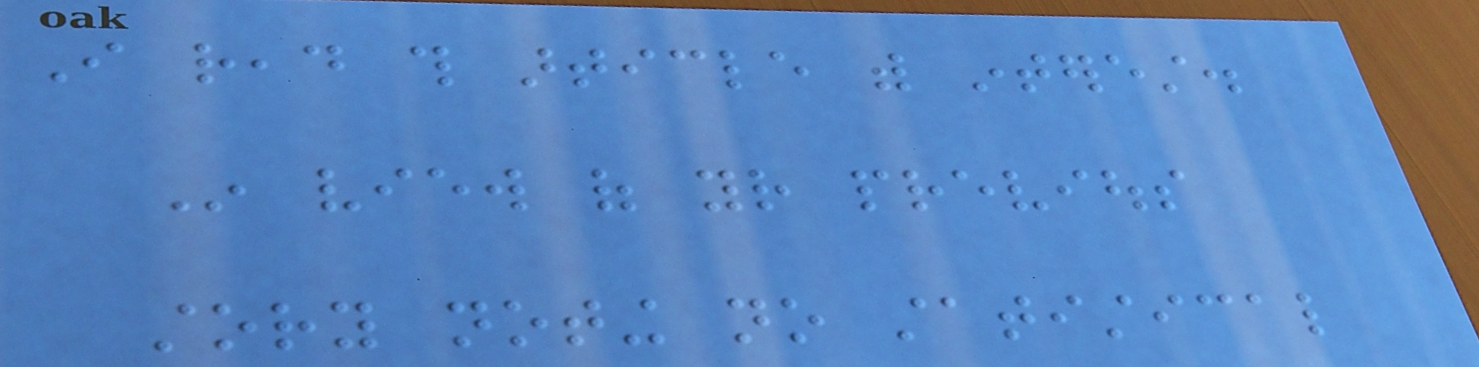I read this article with interest.
In view of your previous
story noting no statistical
